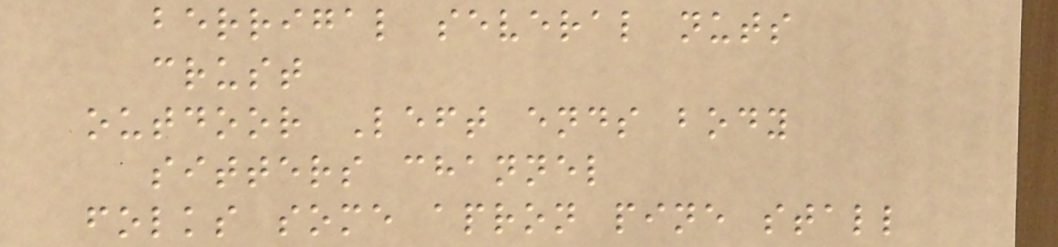berrigal several nuts
crust
outdoor Left ends body
sitters channel
folks some apron pine stall
